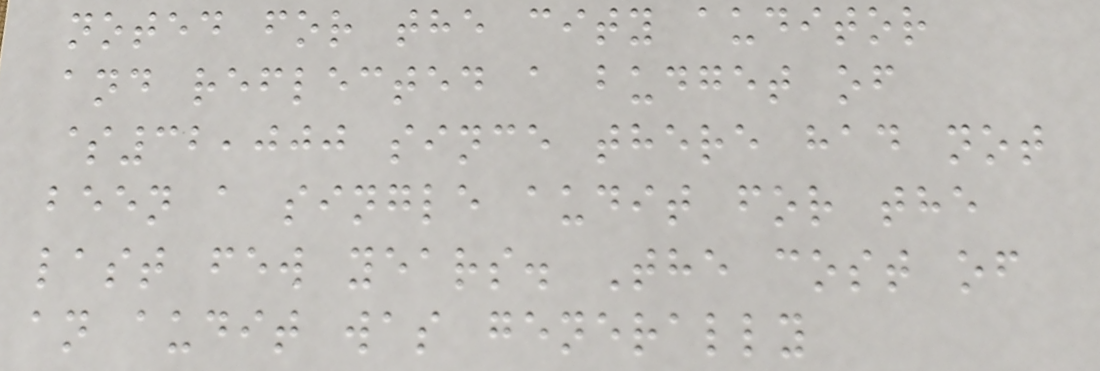noted for the city auditor
and reflected a budget of
$32,000 since there had not
been a single audit for the
last few years. The cost of
an audit was generally
